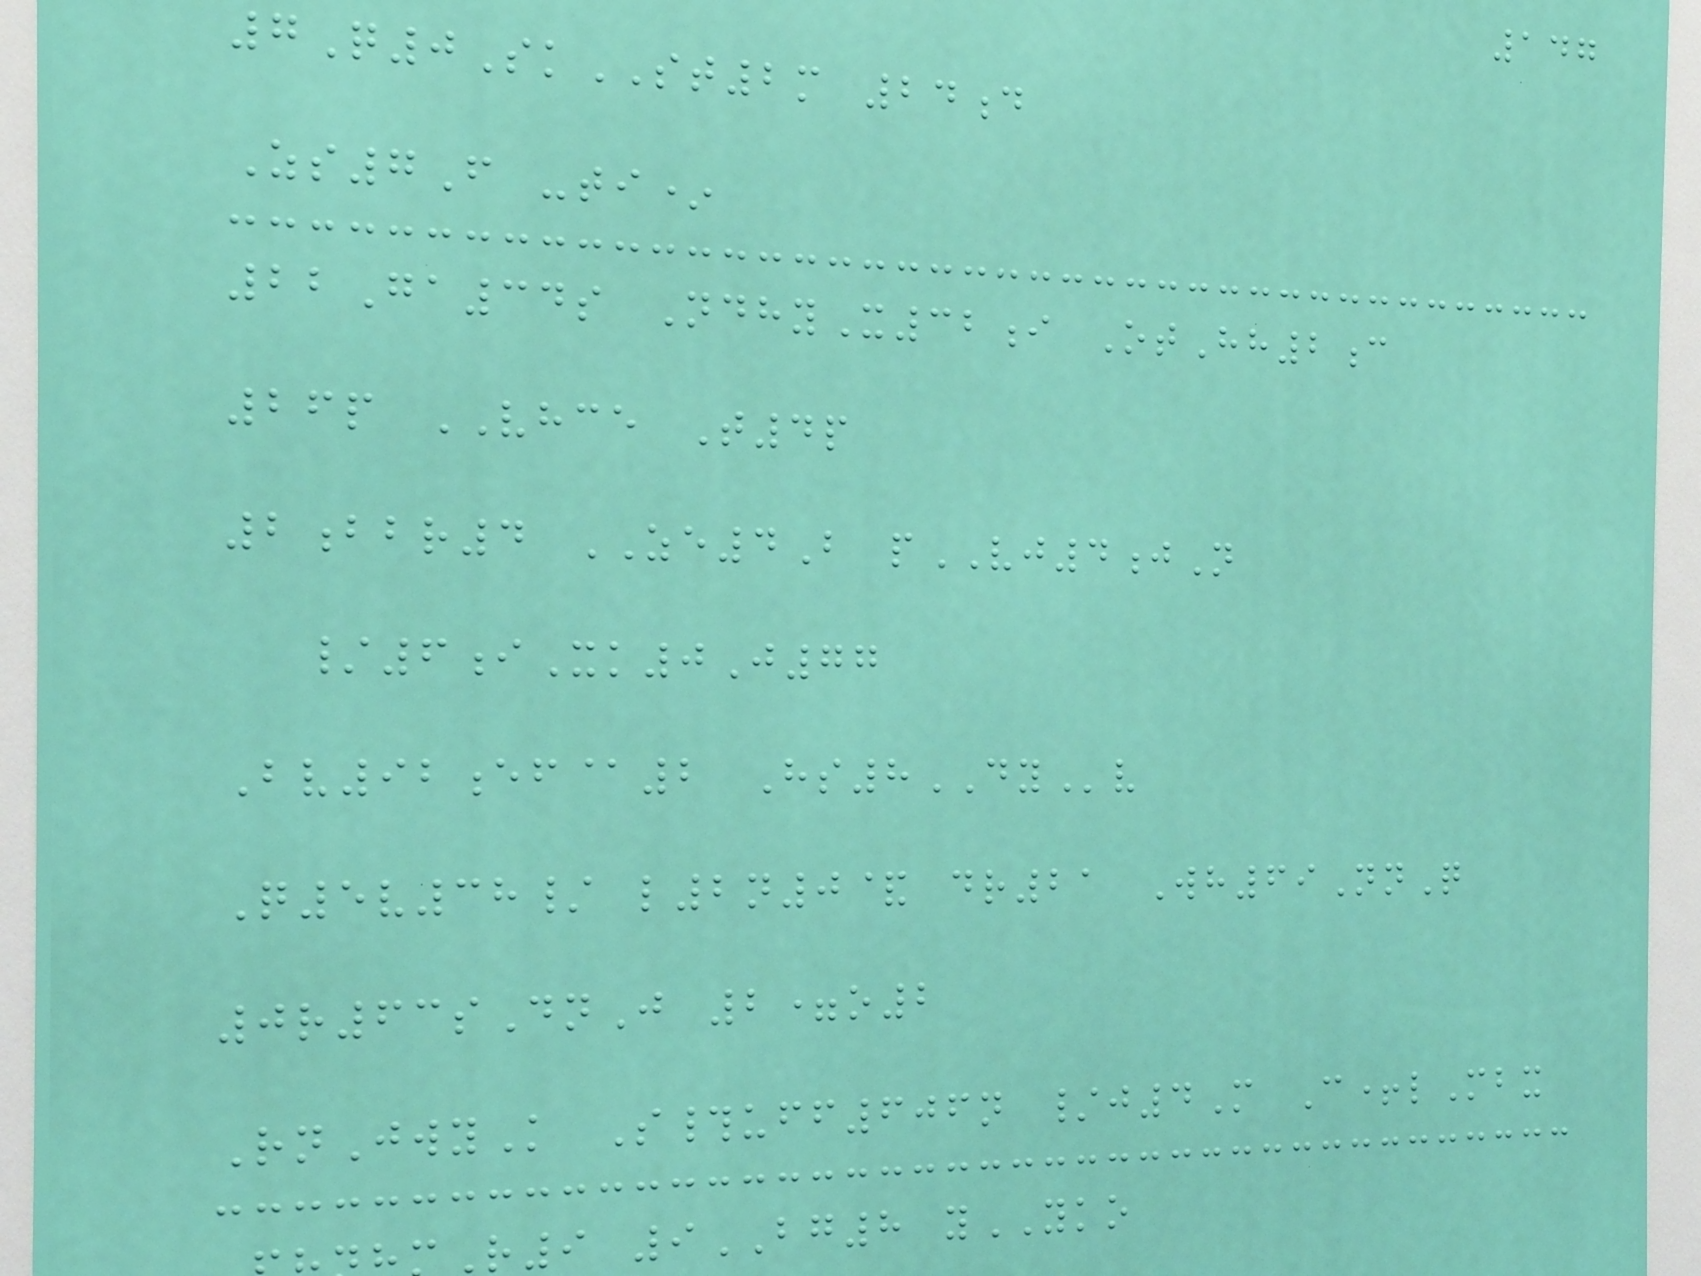147
7Q0SkST2m 24d
Zs7F -ti*
22Ga34s NdhyX32i OtHh2c
26p VHCE T4p
2bbr4 ZE4B pVJ4jN
/6iXk0J77
Bv92ef@2 Hs8DYv
Q5v38/ l2n0& dr21 Wh69NnQ
0r63sDnJ 2=o2
RnJwyK S#uff606n /j4M C+lMbx
r9 9BG8 yYKO
